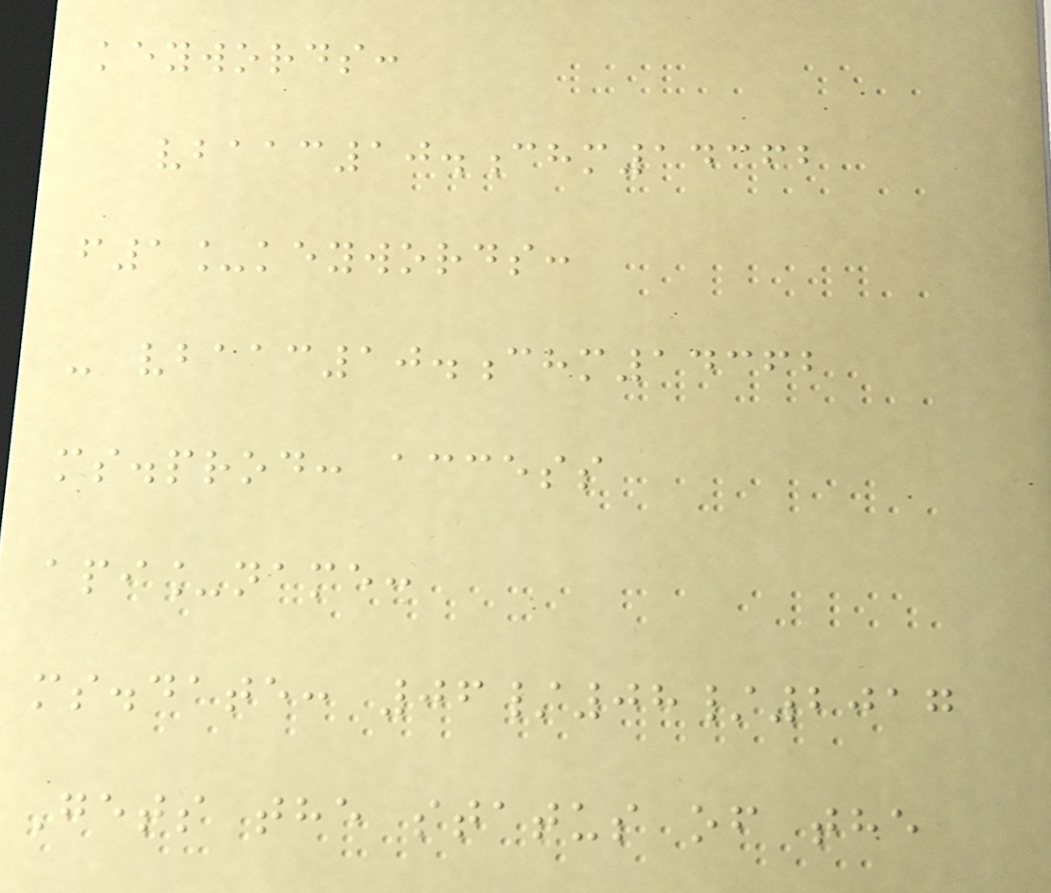keywords:
vbaac10.chm14362
f1_keywords:
- vbaac10.chm14362
ms.prod: access
api_name:
ms.date: 06/08/2017
Gets the status of the
